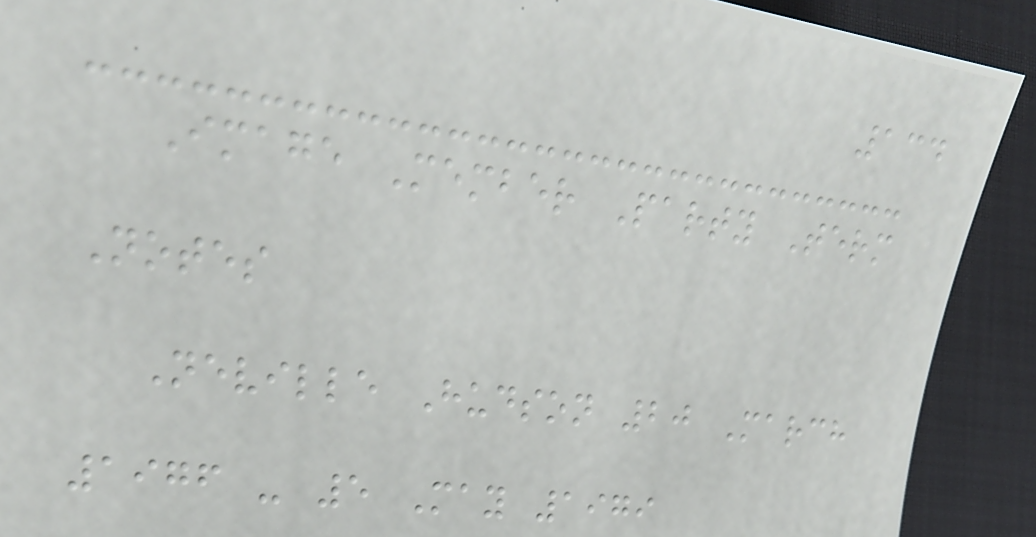134
Image Member Party Term
Notes
Neville Hudson 20 March
1976 - 5 May 1979
